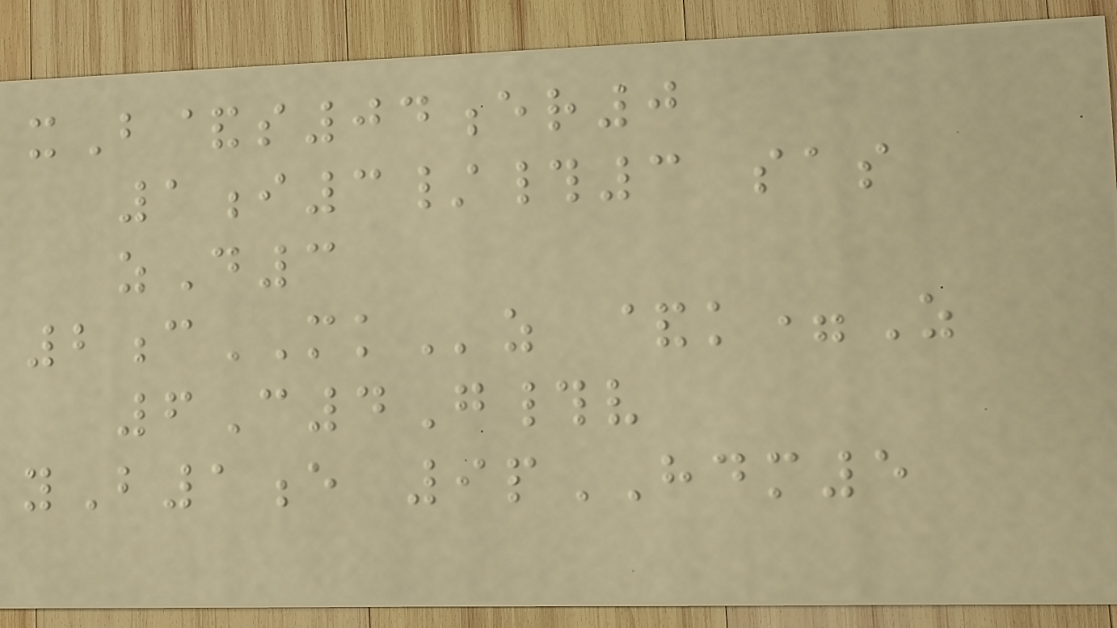xB&s04er0
1i3/#3 sas
zD3
2cMKz &k=Z
6C4G#v
yB1e 9pHDM5
